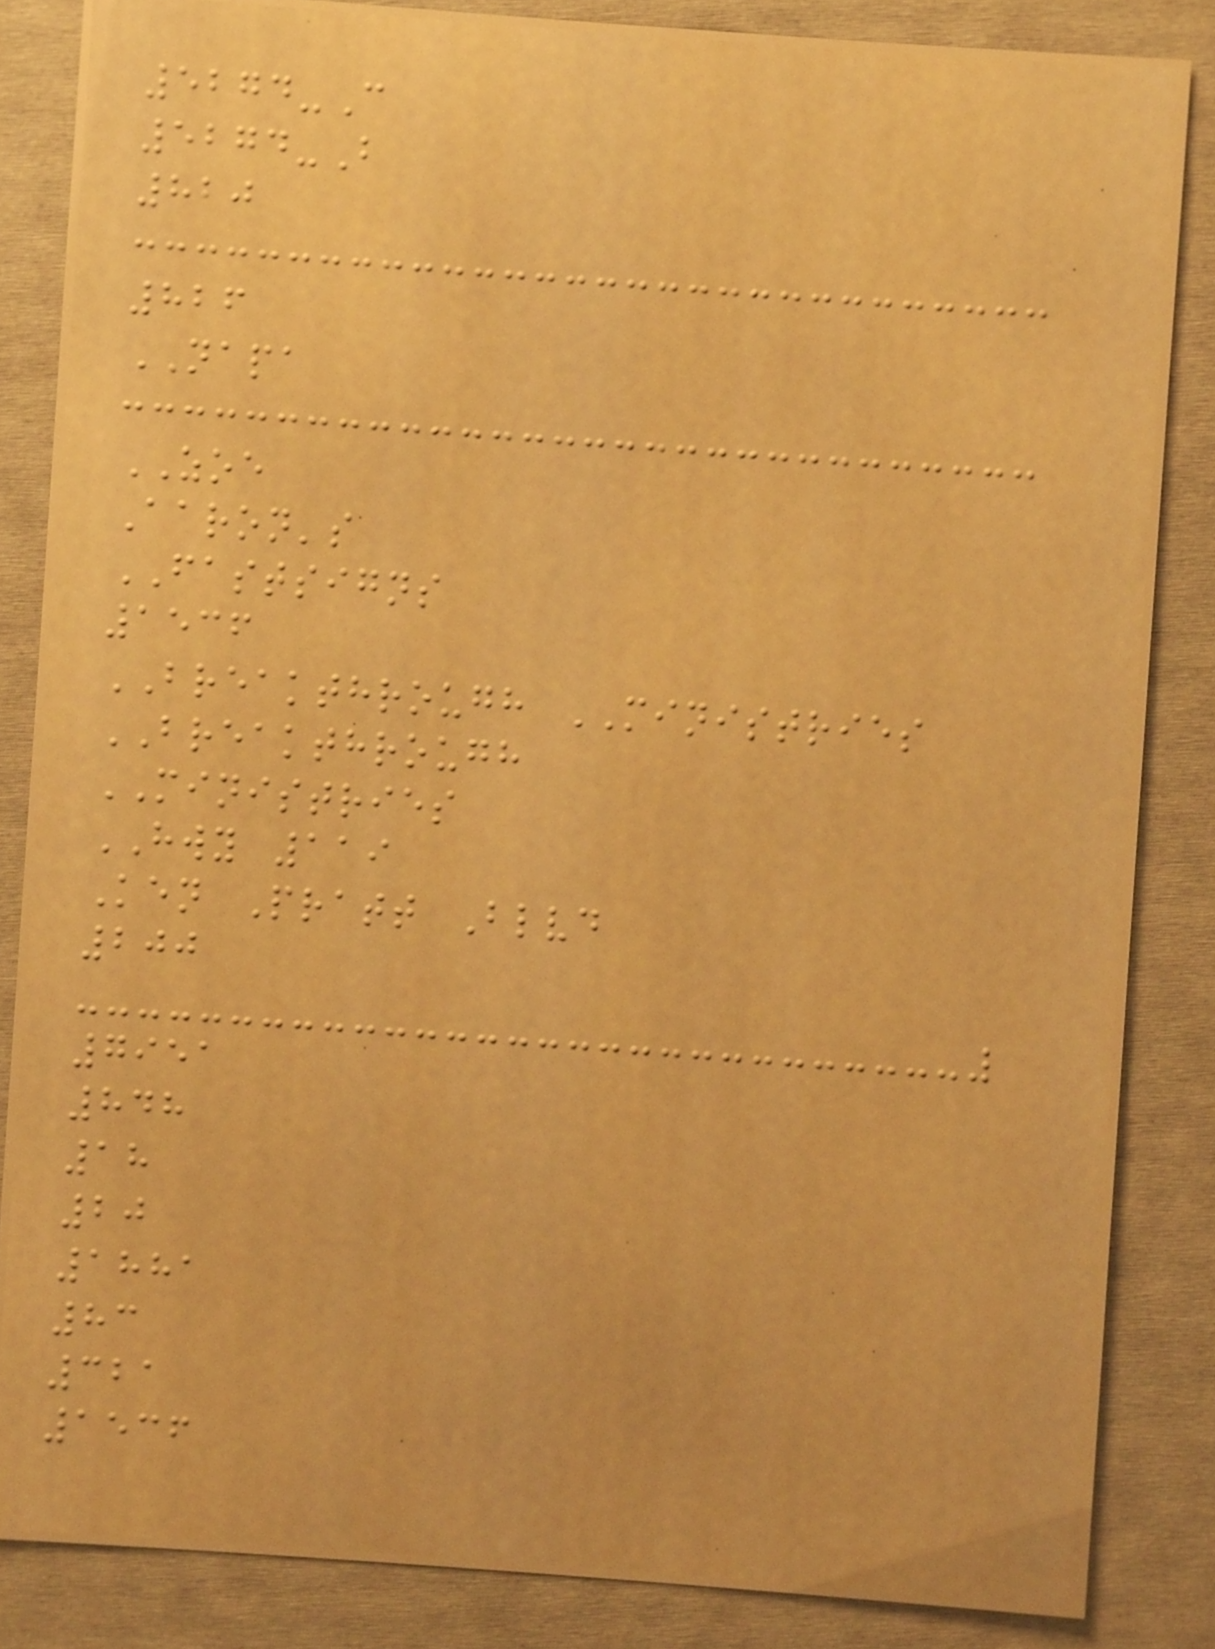5274-C
5274-B
820
826
NAPA
ZOE
Aaron's
FASTSIGNS
1536
BREAKTHROUGH MINISTRIES
BREAKTHROUGH
MINISTRIES
HWY 119
Ken Pratt Blvd
200
7951
848
18
20
1881
83
321
1536
